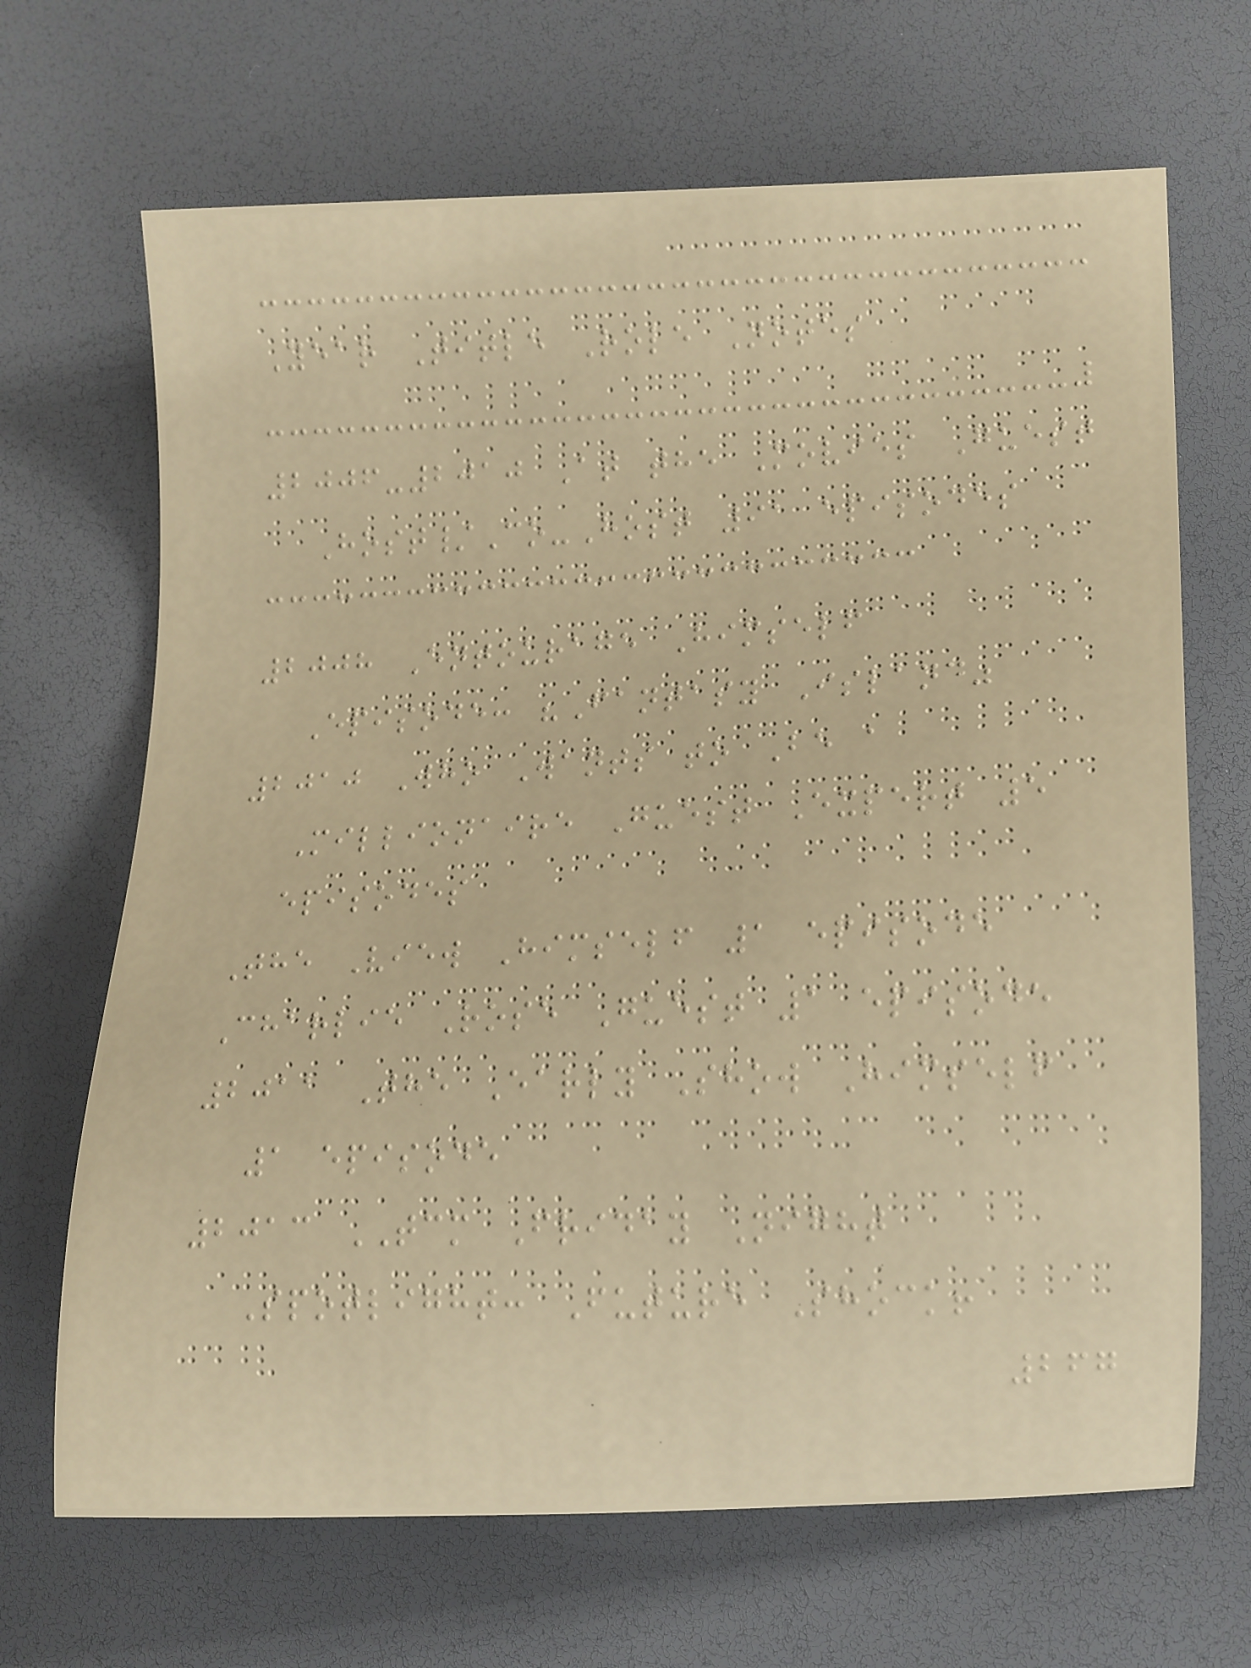Year Title Role Notes
2006-2010 At the Movies Guest
Host/Co-Host 91 episodes
2008 Entourage Himself
Episode: "Fantasy Island"
2010 Who Wants to Be a
Millionaire Guest Expert 5
episodes
The View Himself 1 episode
Charlie Rose Guest 1 episode
2011 The Early Show Himself
1 episode
2013 TCM Friday Night
Spotlight: Future Shock!
267
